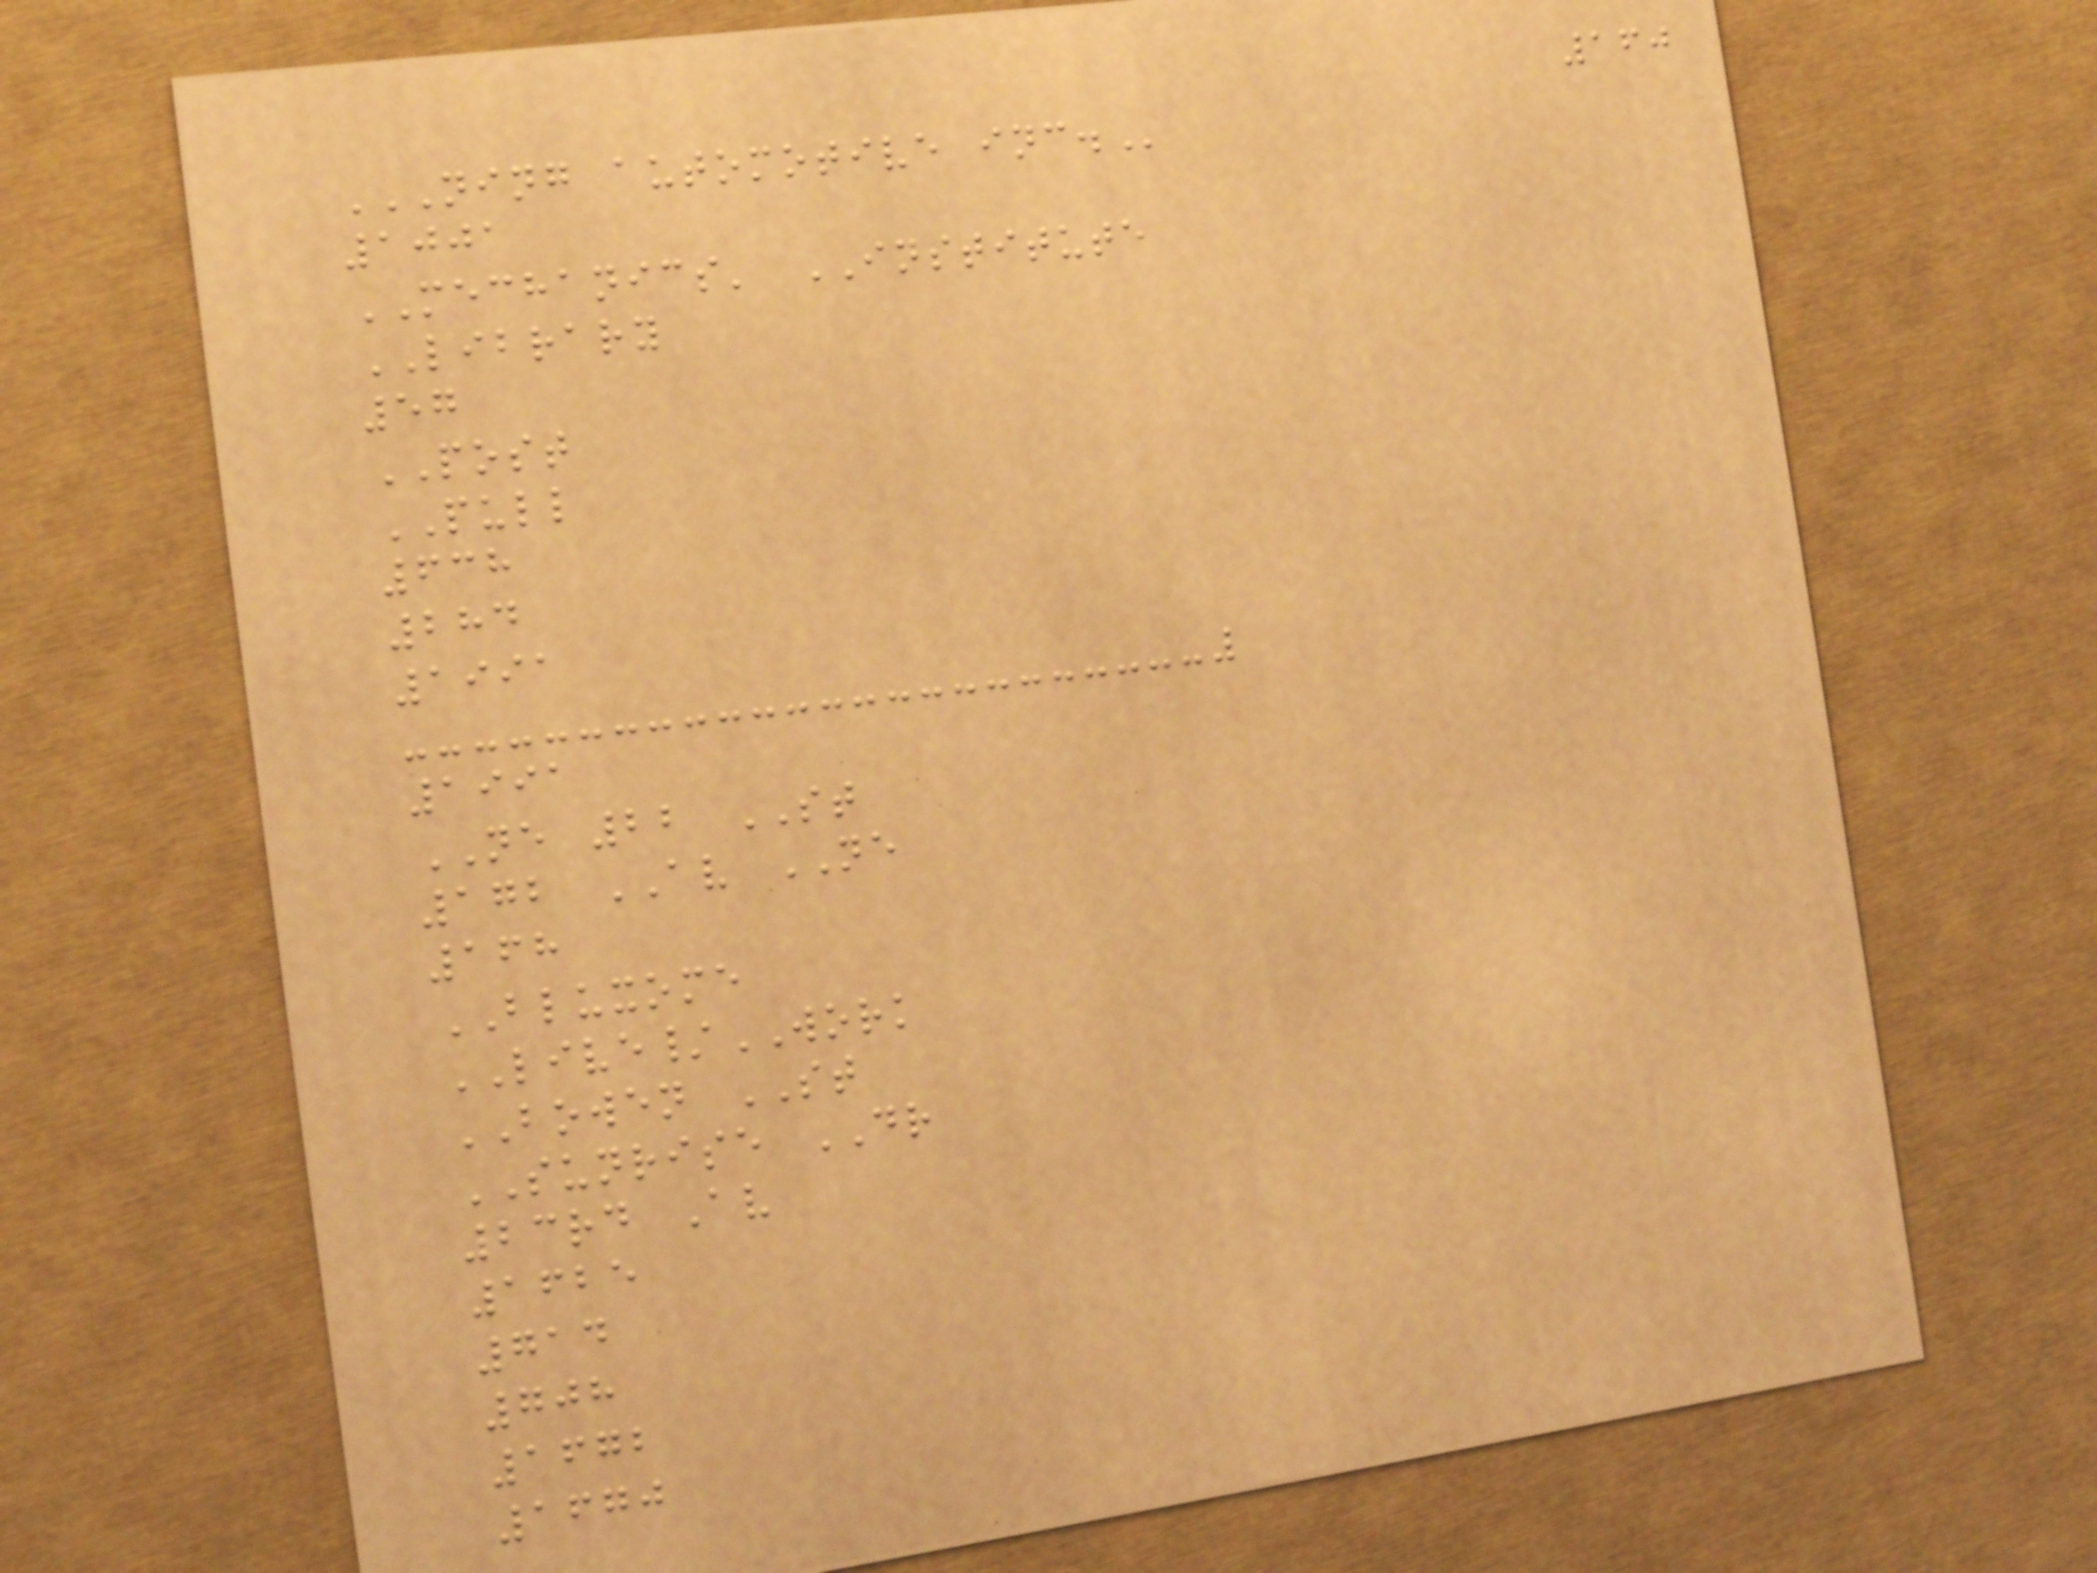160
NING AUTOMOTIVE INC.
1001
MECHANICS' INSTITUTE
LIBRARY
57
POST
PULL
638
284
1991
1991
NE 22 ST
172 AV NE
168
BLUXOME
LIVE/WORK
BOWEN ST
SUNRISE DR
23rd Av
1625
714
708
1672
1670
